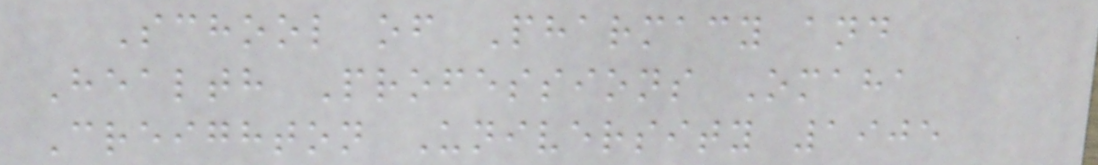School of Pharmacy and
Health Professions Omaha
Creighton University 1905
